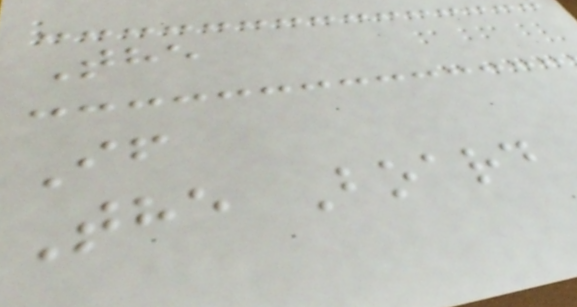The
If
The Board
